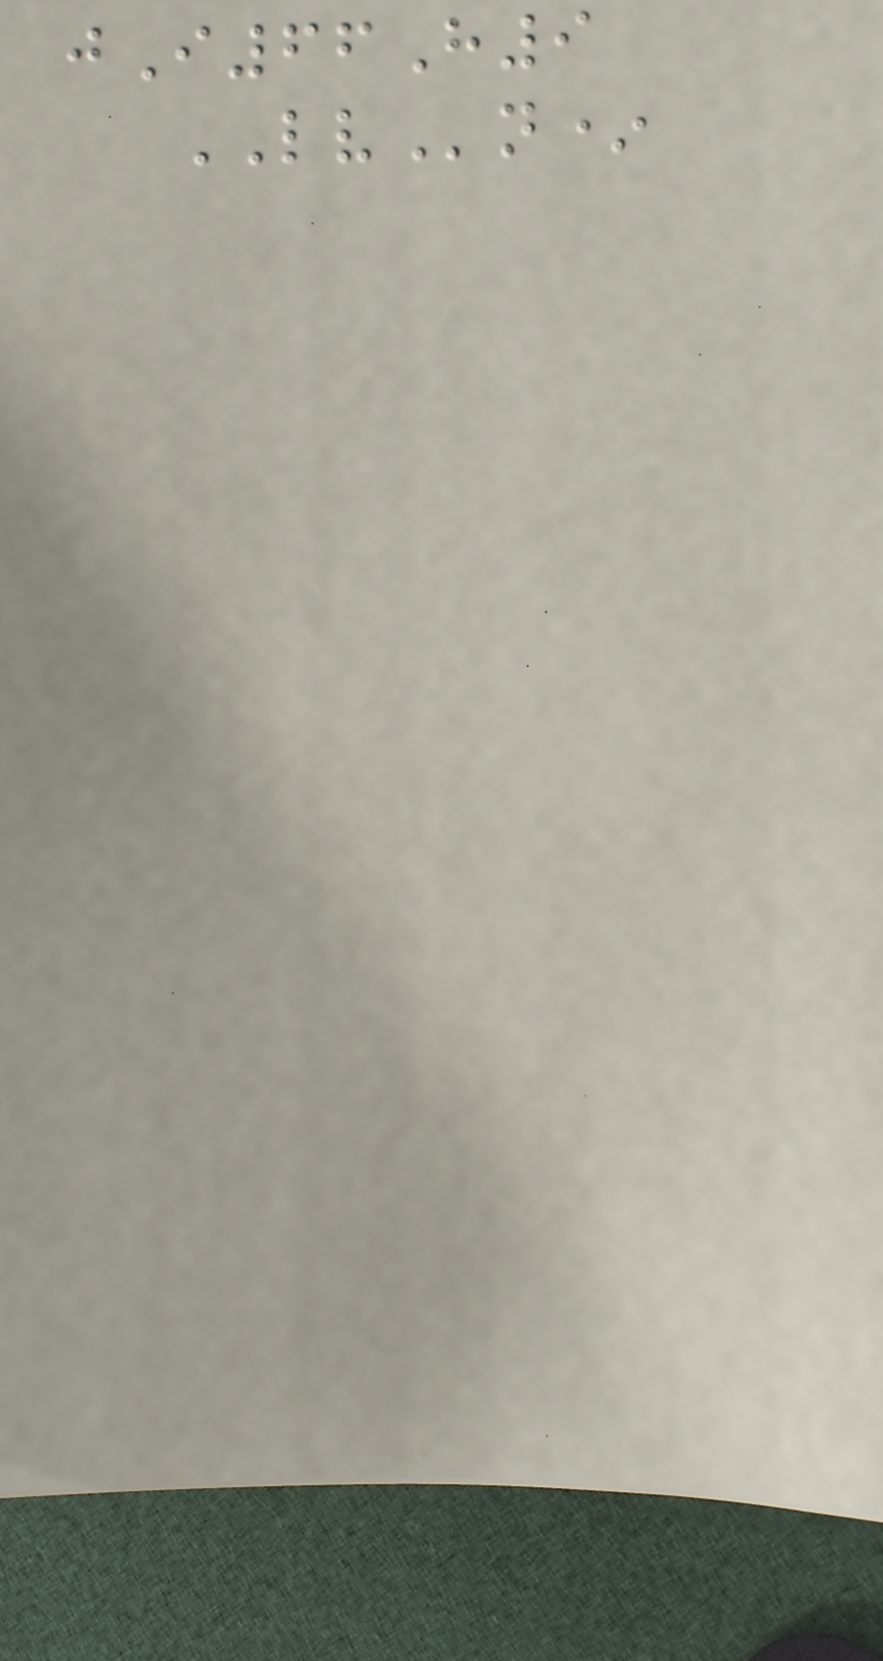jI66H9
LVn*
